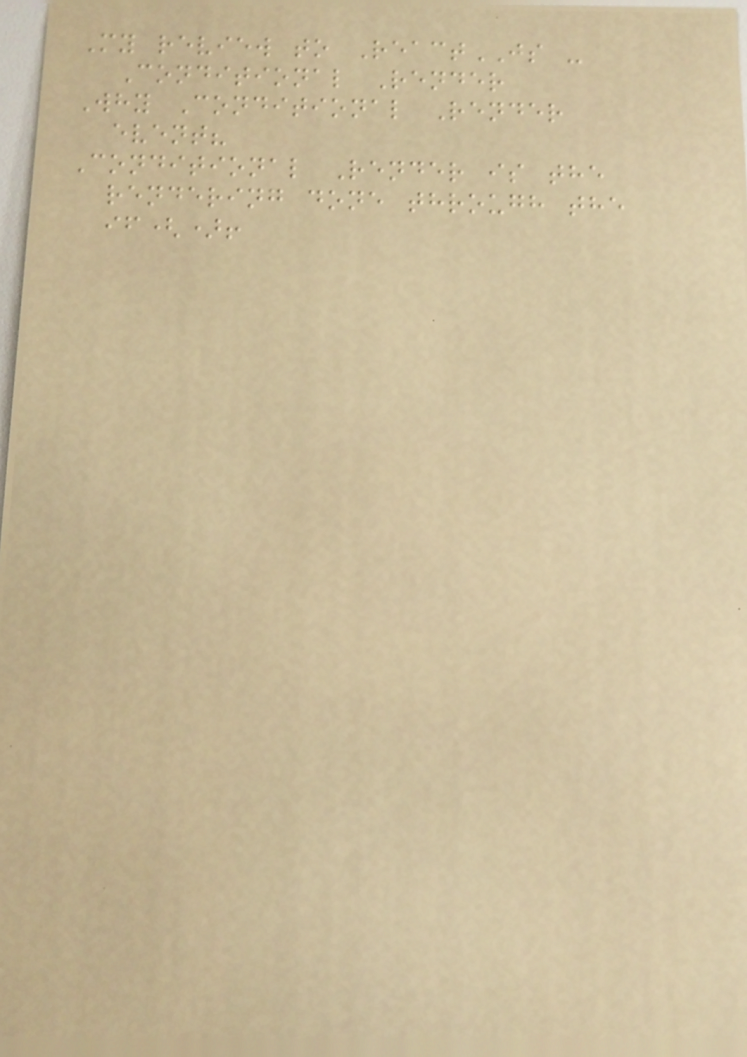My review to ReactJS -
Conditional Render
Why Conditional Render
event?
Conditional Render is the
rendering done through the
if()!
